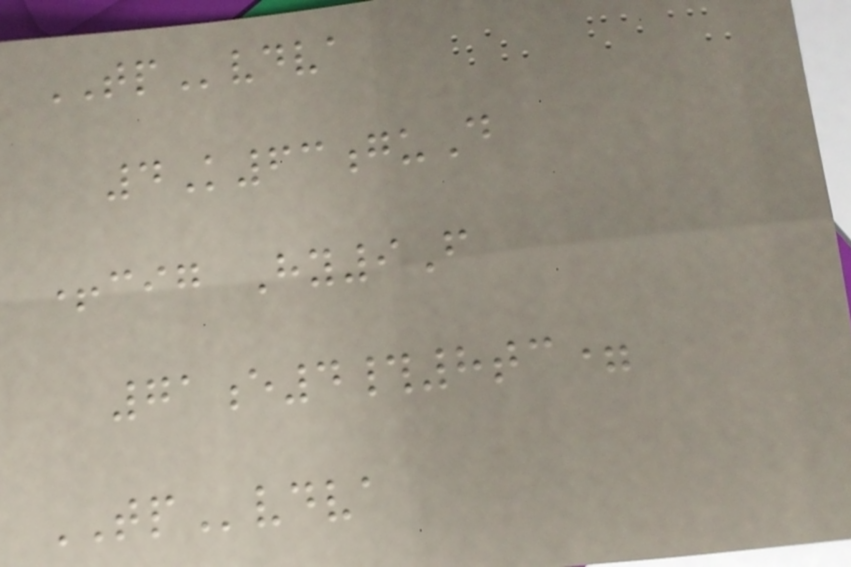TPvdva
4K63guD
+cig Hy9F
71e4#8tc=
TPvdva
